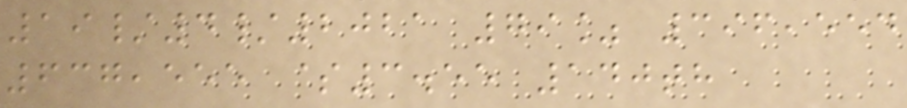19/4/2021 79% 396,554
637,555 $3.55 140th
